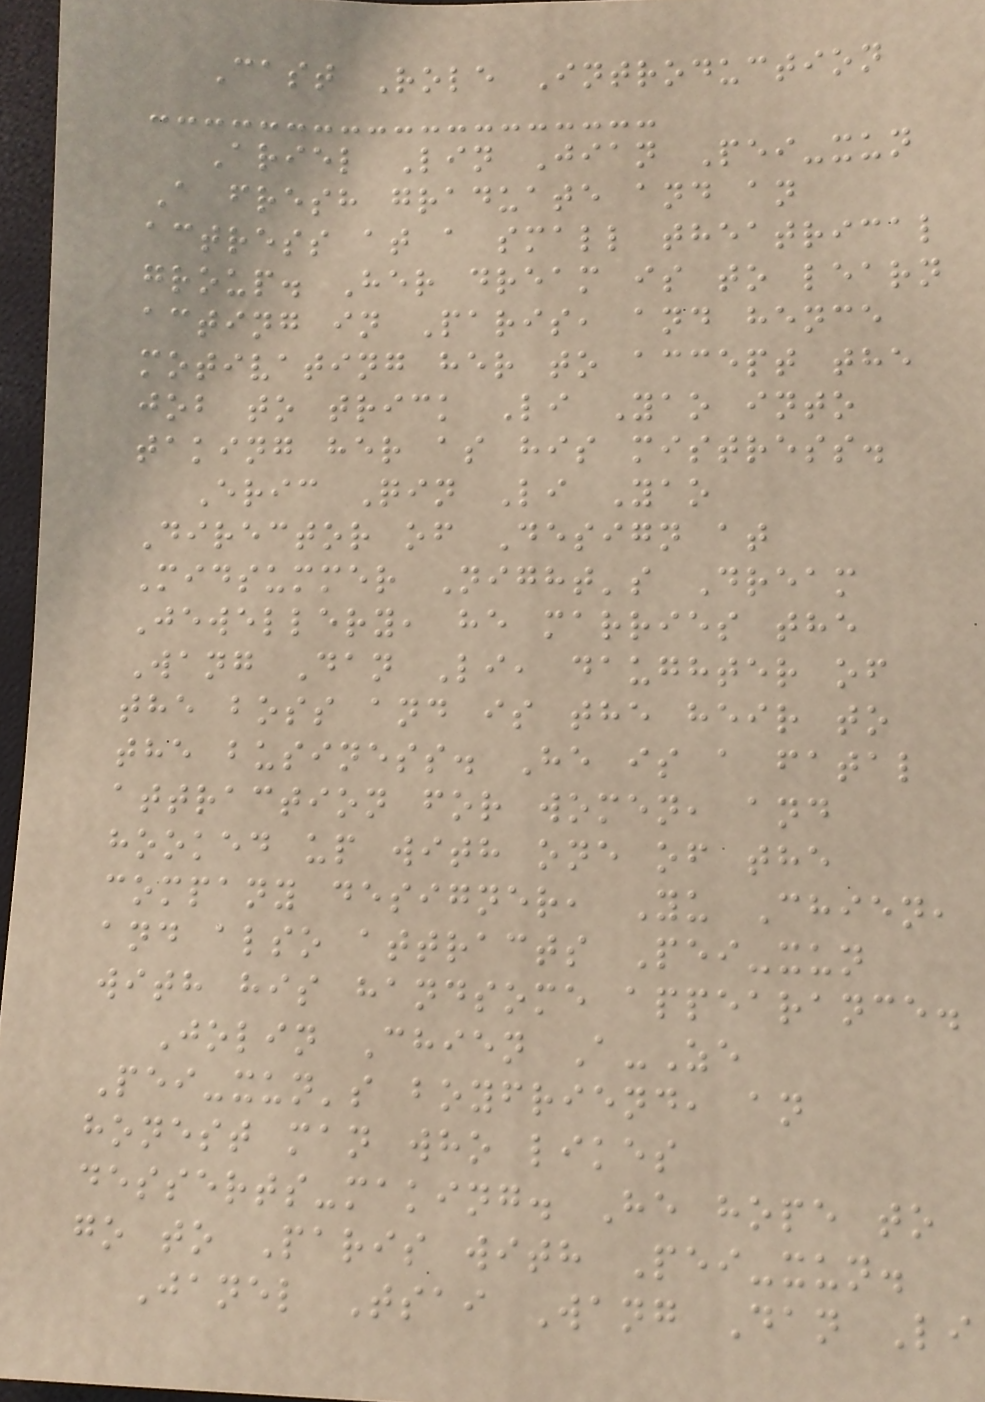Cast Role Introduction
Ariel Lin Jian Pei-xun
A fresh graduate and an
actress at a small theatrical
group. Her dream is to learn
acting in Paris, and hence
motivating her to accept the
job to trick Li Yao into
taking her as his mistress.
Eric Qin Li Yao
Director of Design at
Midsummer Night's Dream
Jewellery, he marries the
Wang Dan Li, daughter of
the boss and is the heir to
the business. He is a fatal
attraction for women, and
hooked up with one of the
company designer, Yu Chien,
and also attracts Pei-xun
with his handsome appearance.
Jolin Chien A-Ze
Pei-xun's boyfriend, an
honest man who likes
desserts-making. He hope to
go to Paris with Pei-xun.
Janel Tsai Wang Dan Li
